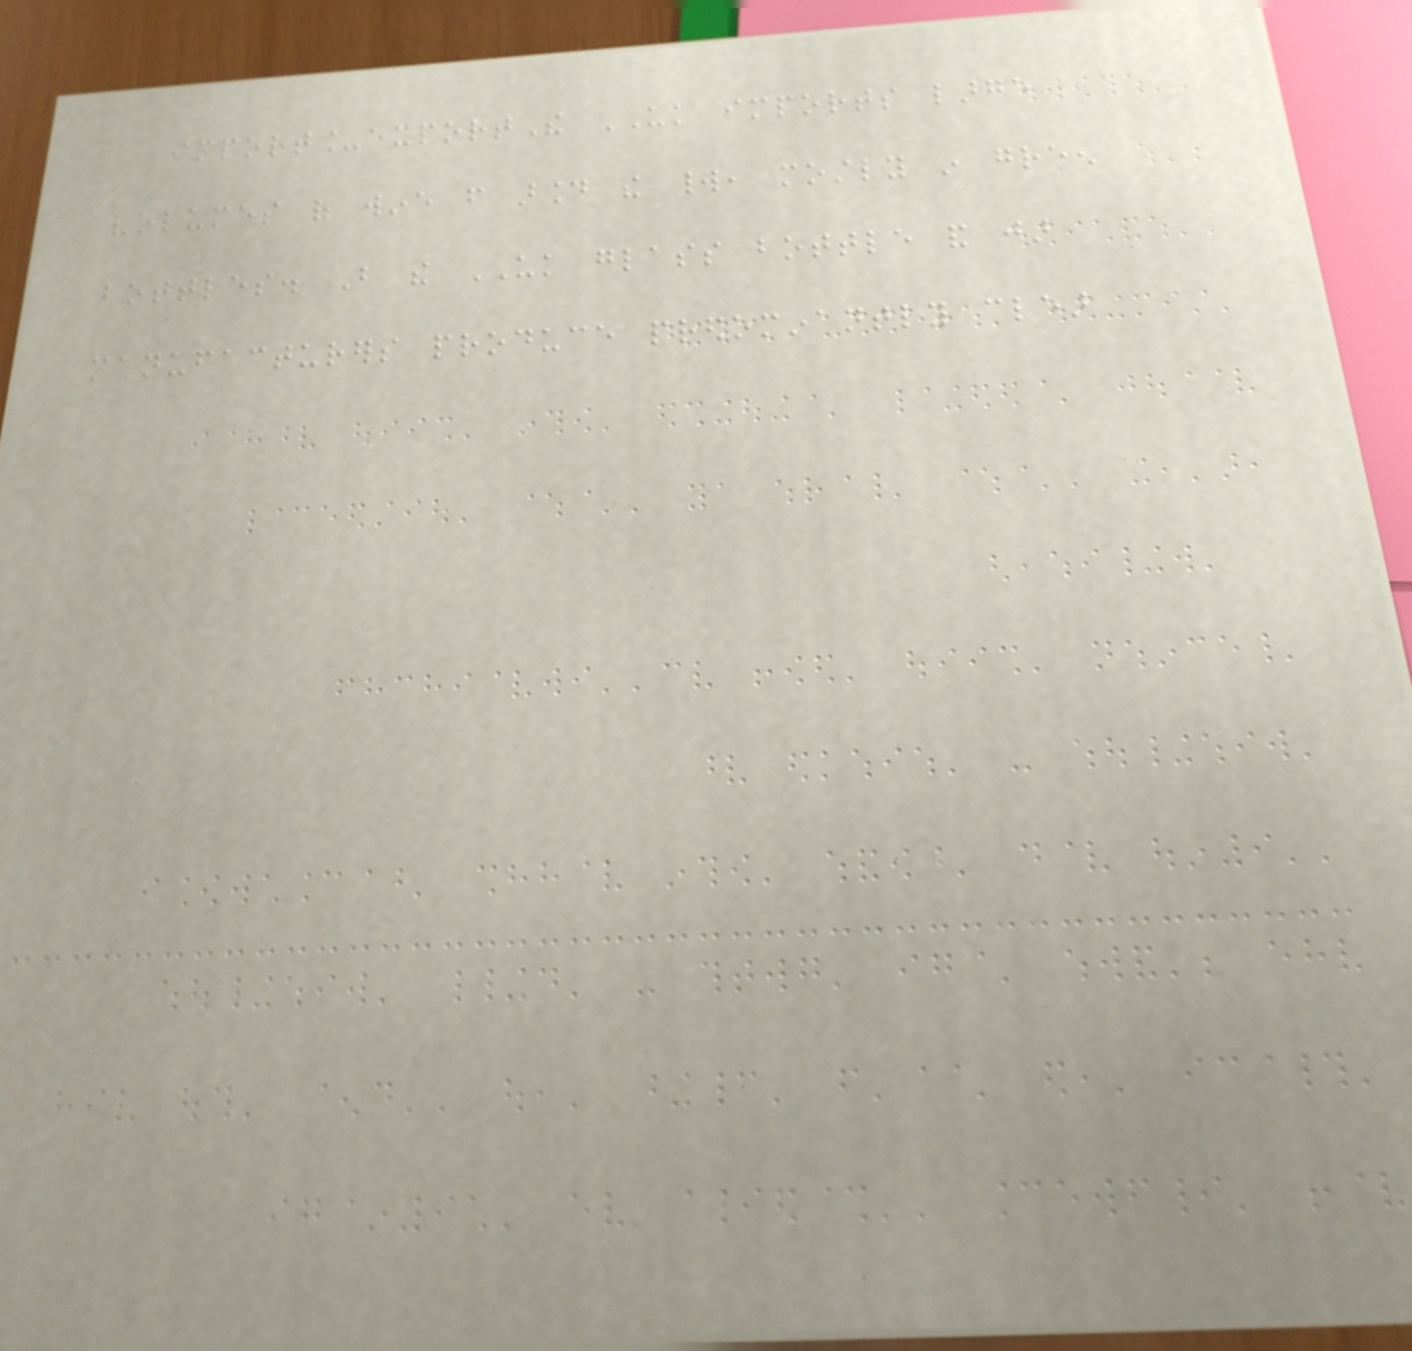import_exportThe UK imports large
volumes of wine from around the world, mostly in green
bottles. But the UK glass bottle and jar
manufacturers produce predominantly clear
